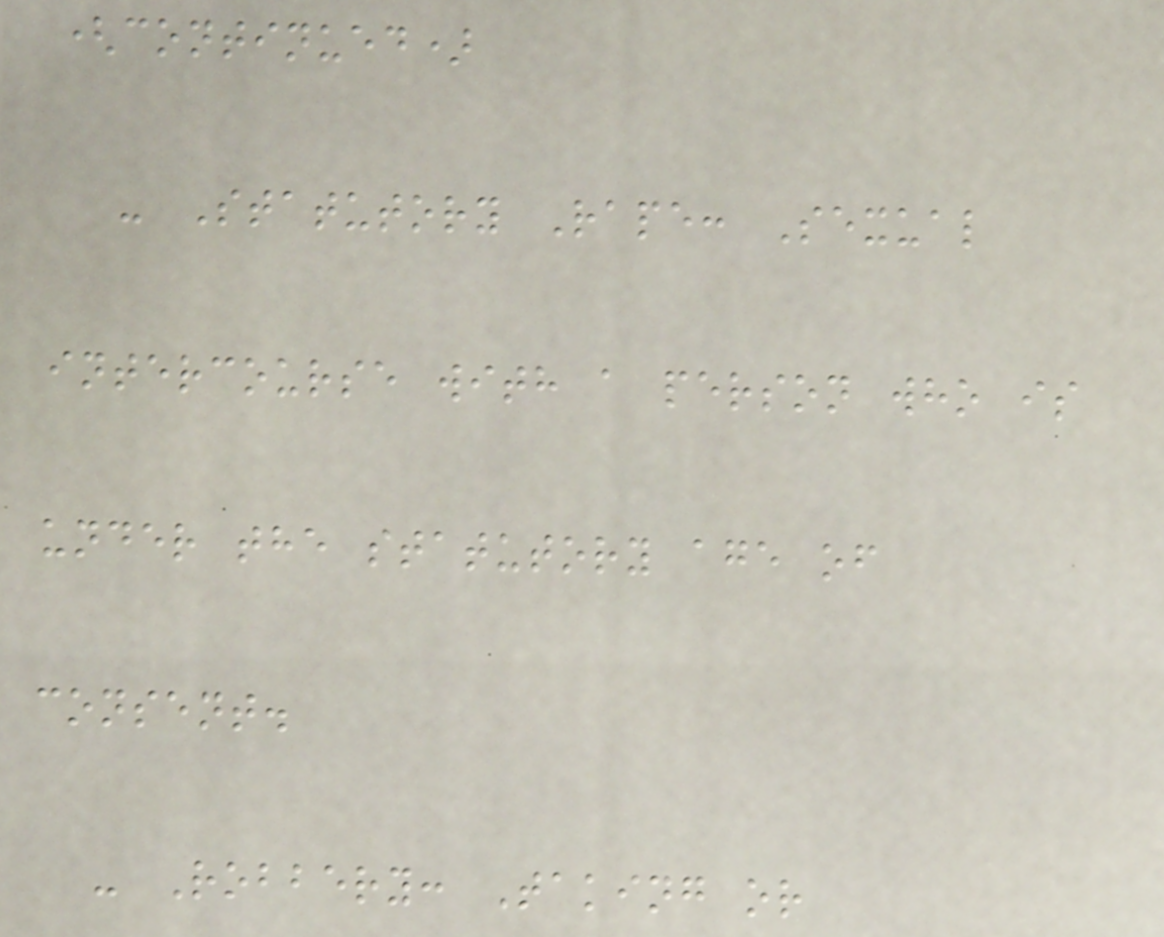(continued)
- Statutory Rape: Sexual
intercourse with a person who is
under the statutory age of
consent.
- Robbery: Taking or
